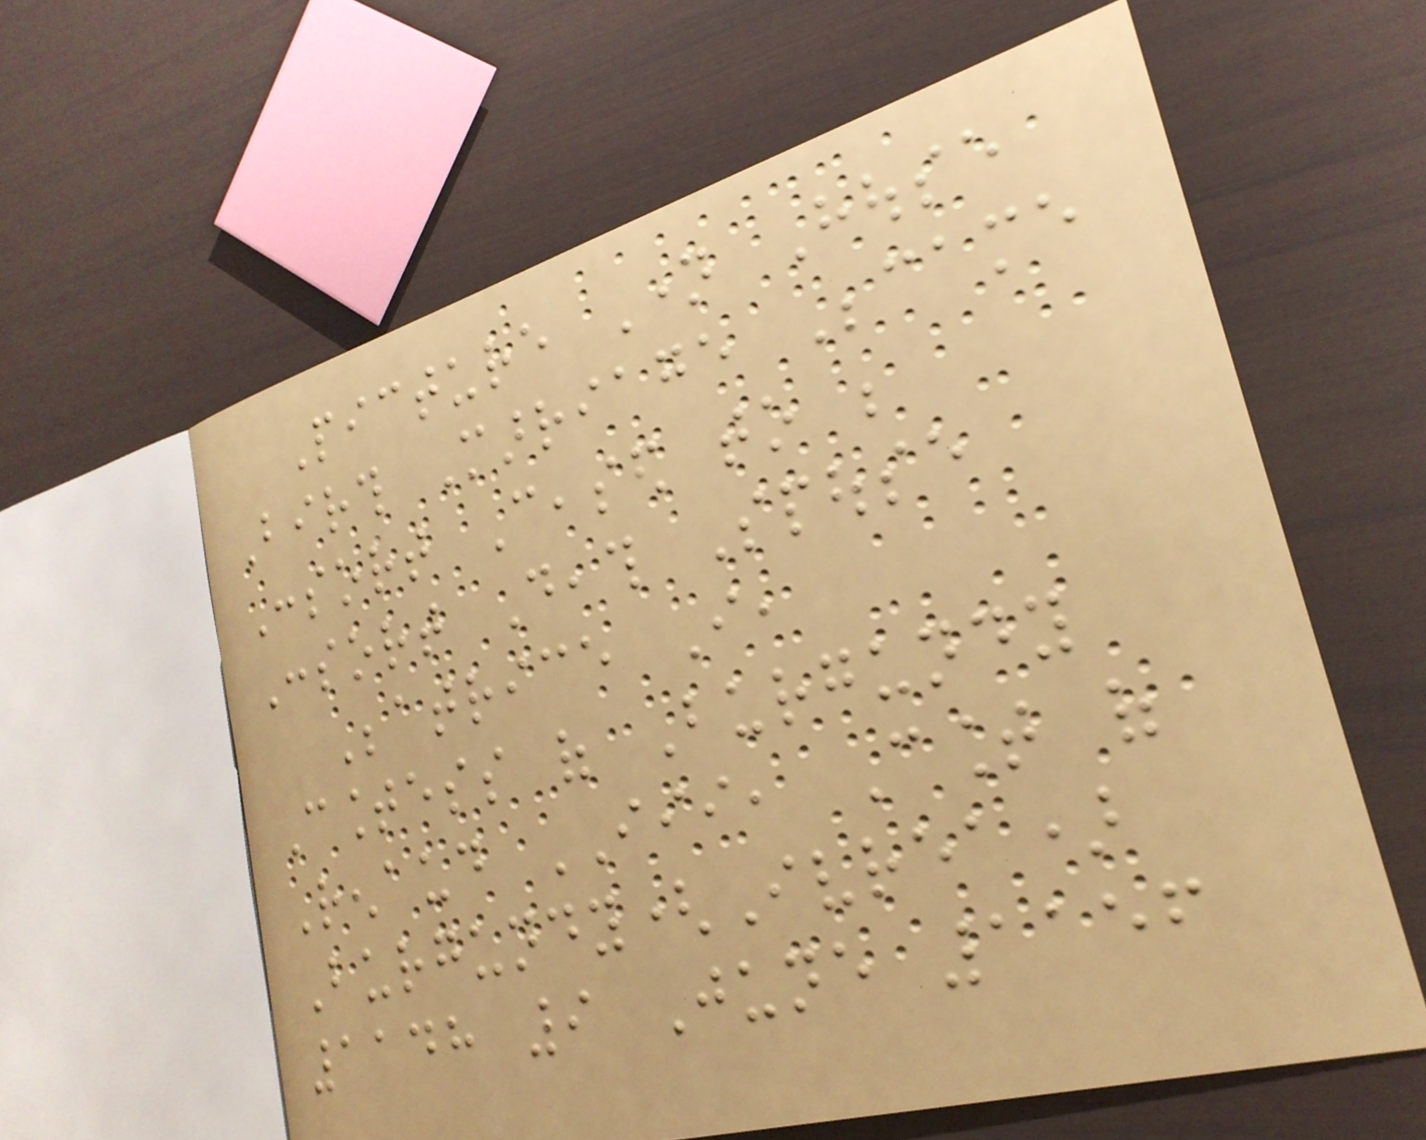Picture Name House
Birth Marriage Became
Consort Ceased to be
Consort Death Spouse
Beatrice I,
Countess of Burgundy
Renaud III, Count of
Burgundy(Ivrea)
1148 9 June 1156
